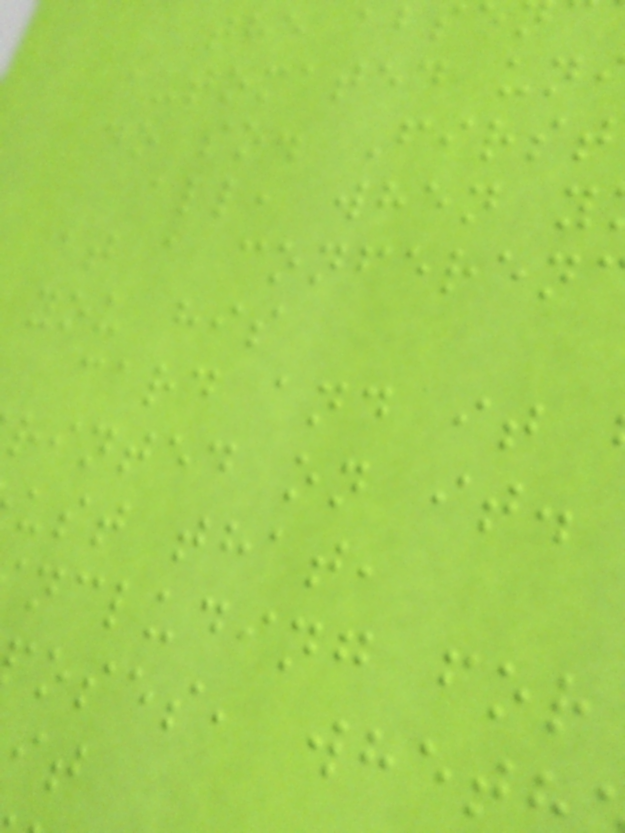the abs
automated un
do so. First
all, when y
at a conferen
you his
card and it
rinted on it.
ust that,
ncluding for
oses, whet
